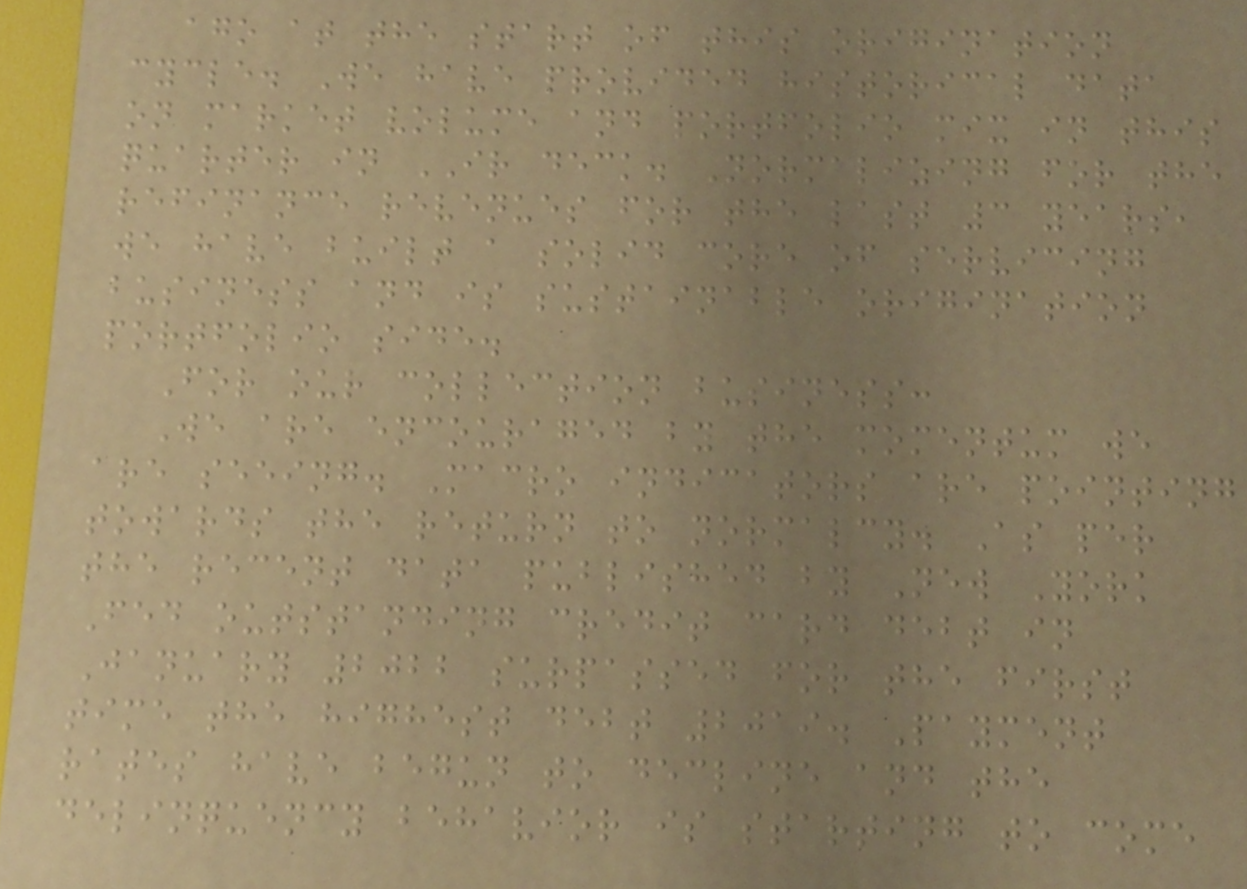ago at the start of this origination
cycle. We have provided historical data
on market volume and portfolio mix in this
quarter in IR deck. Normalizing for the
refinance revenues for the last 3 years,
we have built a solid core of servicing
business and is sustainable origination
portfolio side.
For our collection business:
We are encouraged by the momentum we
are seeing. Macro indicators are pointing
towards the return to normalcy. As per
the recent data published by New York
Fed outstanding credit card debt in
January 2022 surpassed for the first
time the highest debt 2019. Payment
rates have begun to decline and the
delinquency behavior is starting to come
